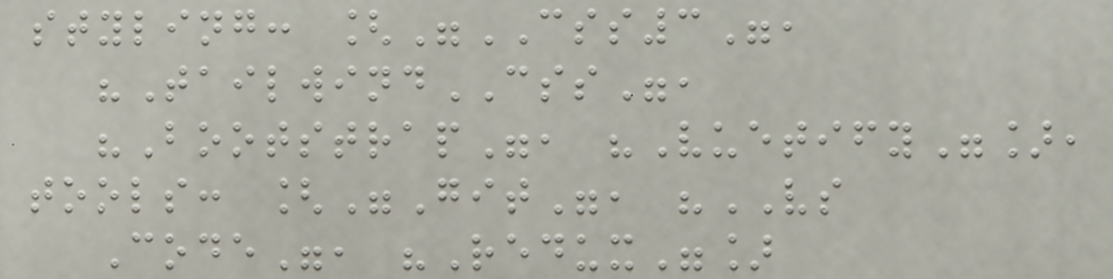styling: ["CSS3",
"TailwindCSS",
"Bootstrap", "Vuetify"],
tools: ["Git", "VS
Code", "Redux"]
